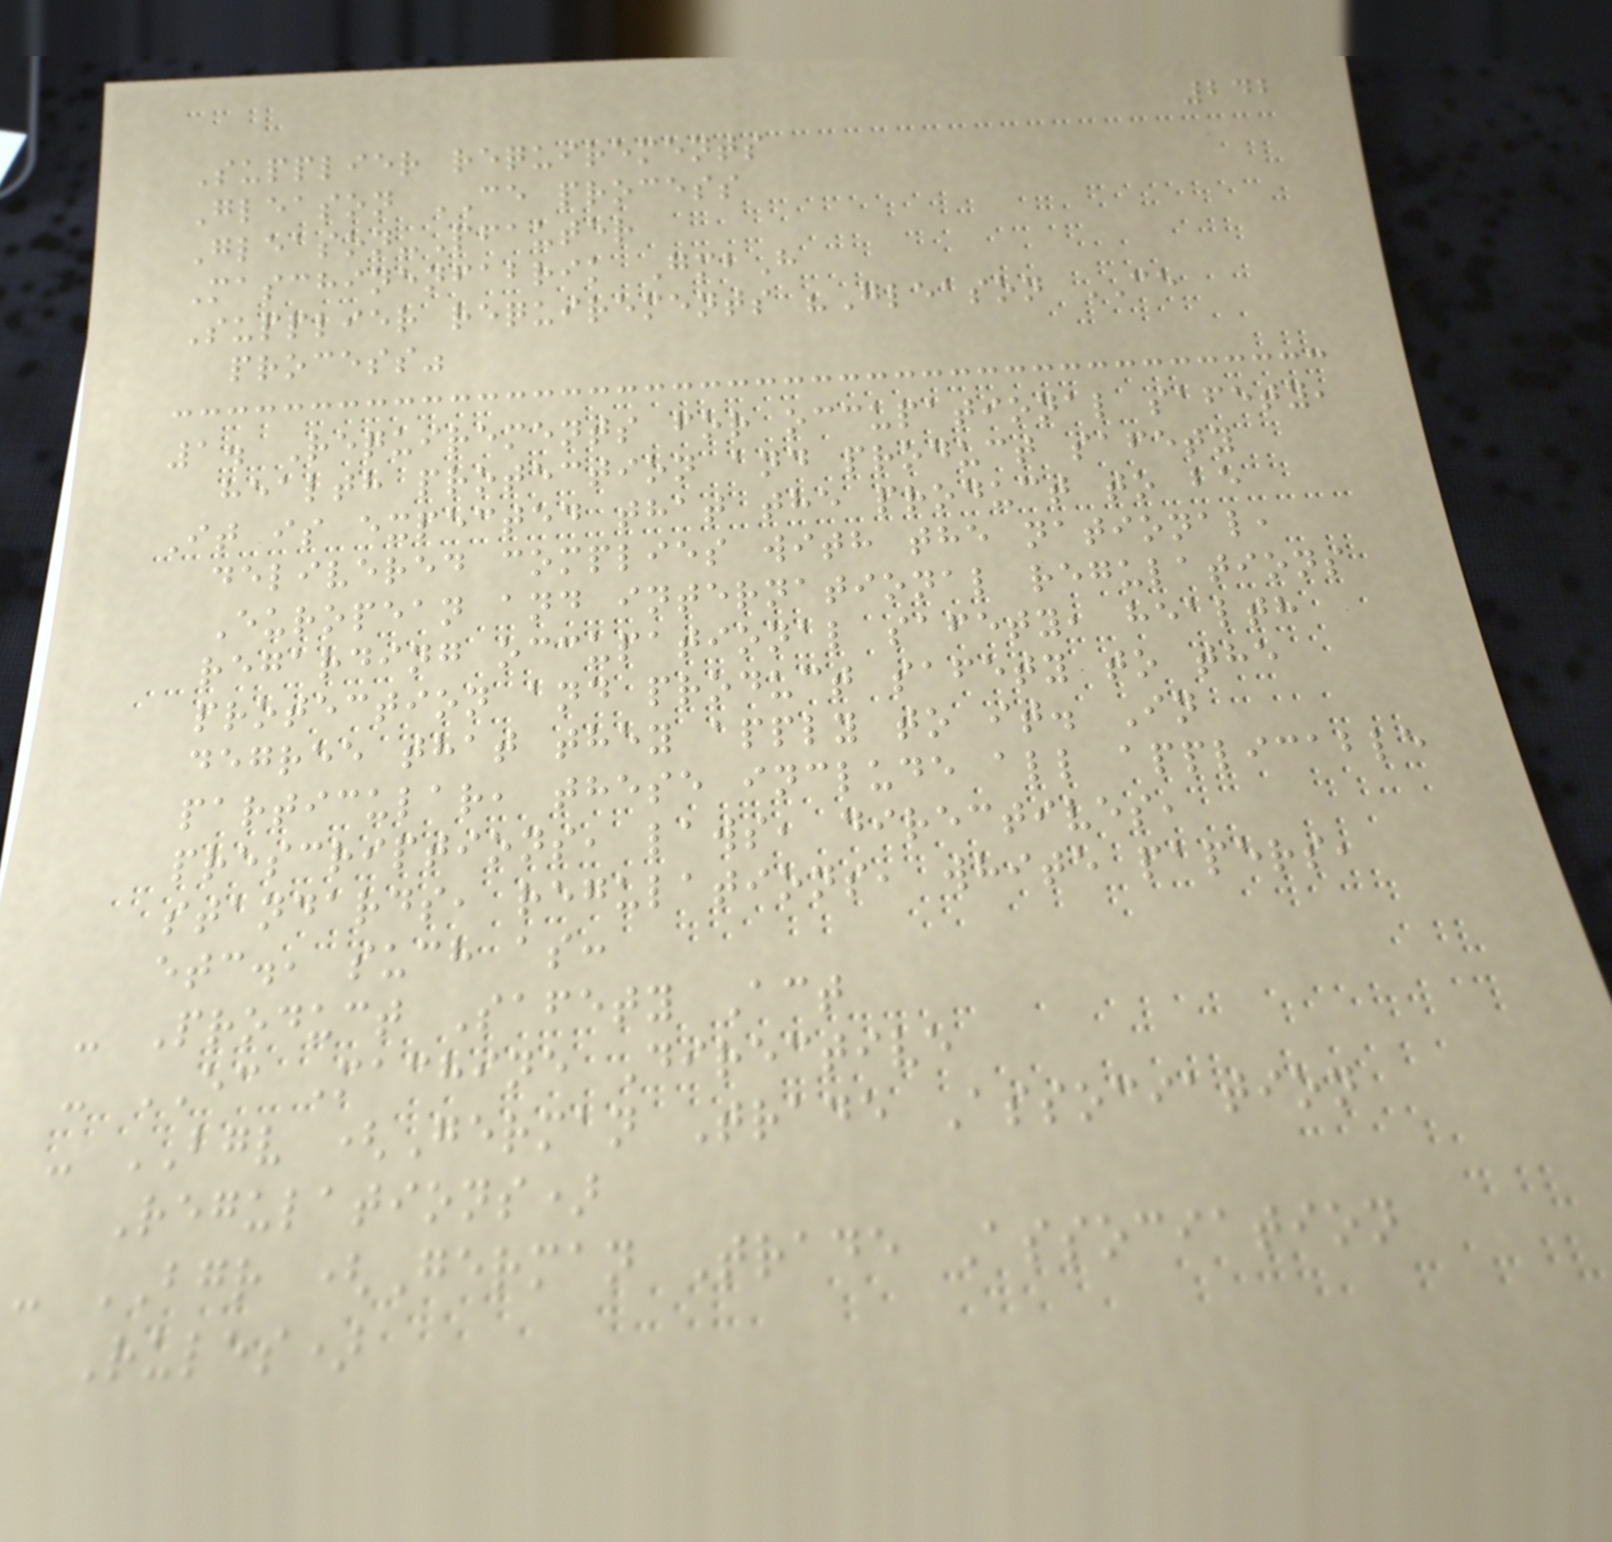242
Supplier requirements
Gleason CE process
Gleason-Pfauter
Maschinenfabrik GmbH
Supplier requirements "Gleason CE
process"
1. Requirements for occupational safety,
health protection and product safety
It is expected that the product to be
delivered complies with the national,
European and international regulations
regarding occupational safety, health
protection and product safety to the
degree that they apply to it. In
particular, these include all applicable
prescriptions, laws, directives,
standards, regulations, white papers,
etc., such as:
- Product Safety Act
- EC Machine Directive
- BGV (German Trade Association
Regulations)
- BGR (German Trade Association
Rules)
